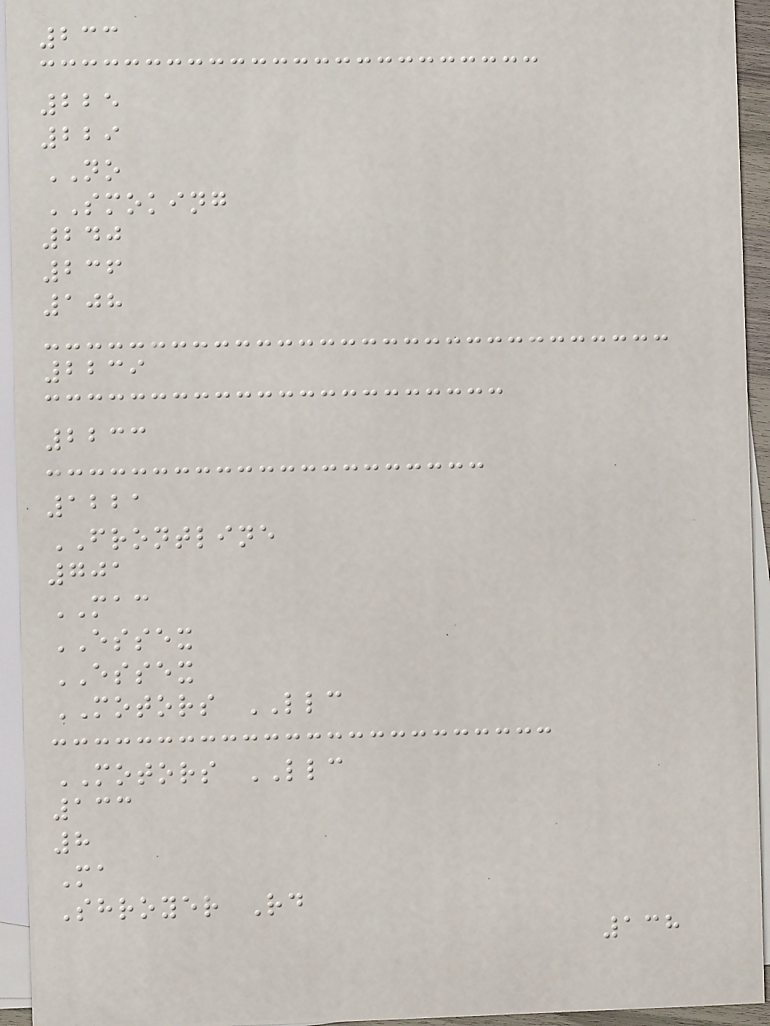233
225
229
NO
SMOKING
240
236
108
2239
2233
1221
FRONTLINE
701
MAC
ESSEX
ESSEX
MOTORS LLC
MOTORS LLC
133
8
Ma
Shroyer Rd
138
